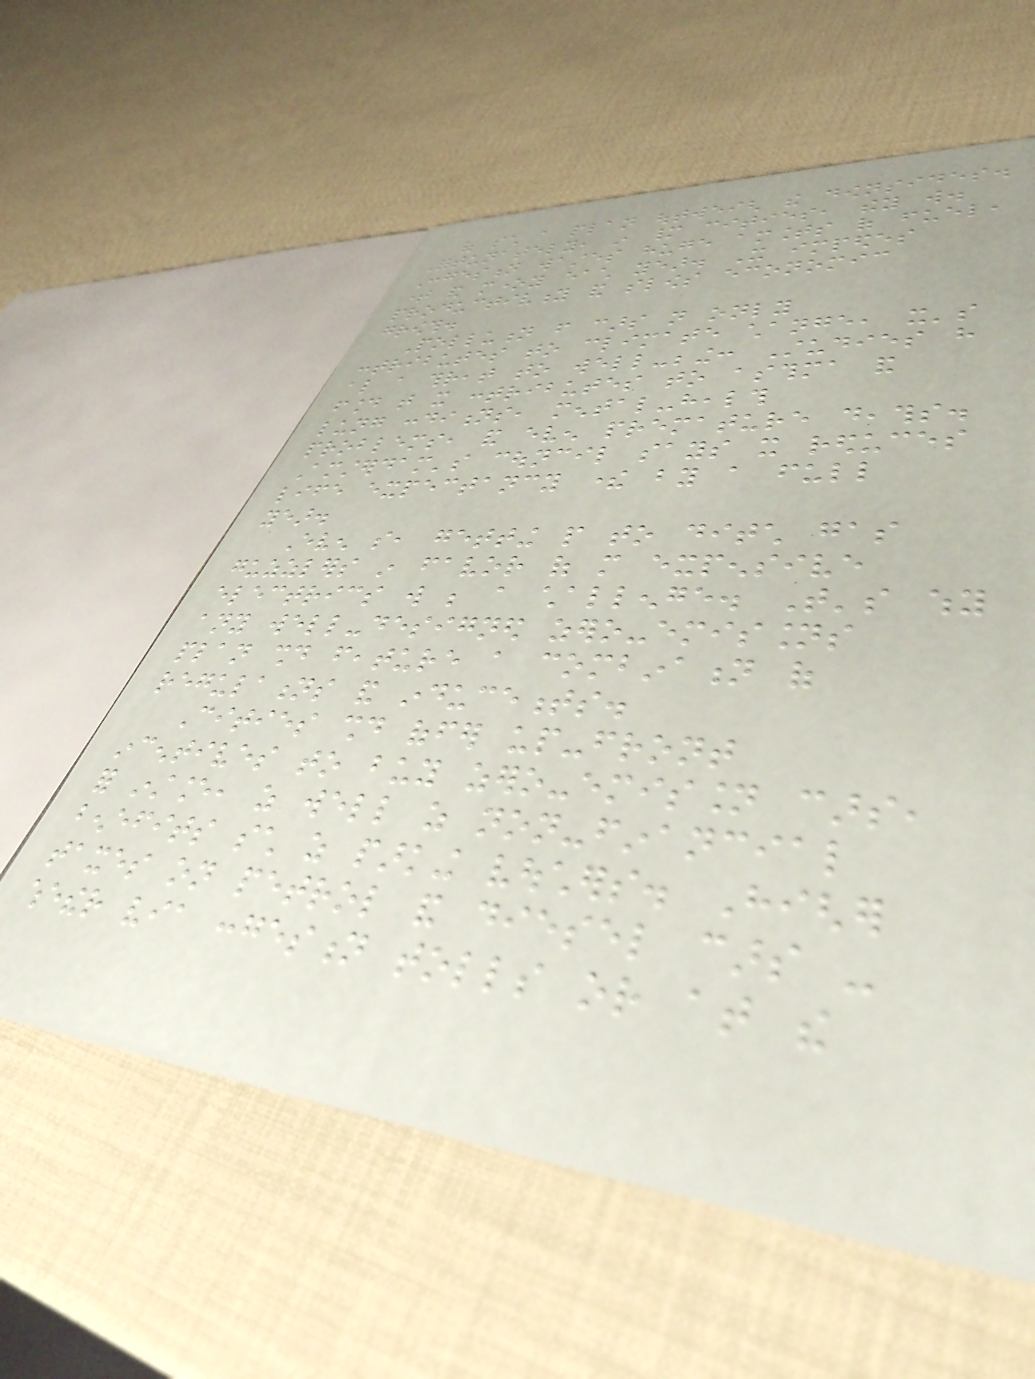of such a plan outweigh the downsides.
Fortunately, in many cities, they will.
Congestion wastes huge amounts of fuel,
time and money each year. It impedes
productivity and slows economic
growth.
Pollution from cars not only
contributes to climate change, it's
also a threat to well-being: Studies have
found that it contributes to asthma and
lung conditions, mental-health
problems, and even premature deaths.
Amsterdam's council says it reduces
life expectancy there by a full
year.
Even so, getting people to ditch gas
guzzlers in favor of more expensive
electrics will be a challenge. That's why
any well-designed zero-emissions
plan should feature a combination of
regulations and inducements.
Cities should offer up-front
incentives to buy zero-emission cars,
for instance, as well as non-financial
benefits such as parking vouchers. Higher
taxes on petrol and diesel cars -
whether via congestion tolls or at the
